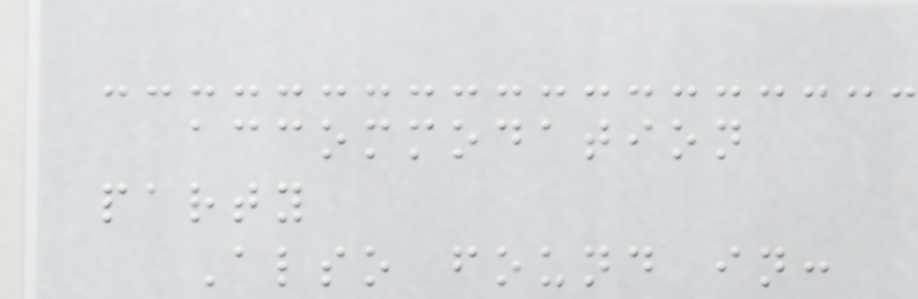accommodation
party
Also found in:
